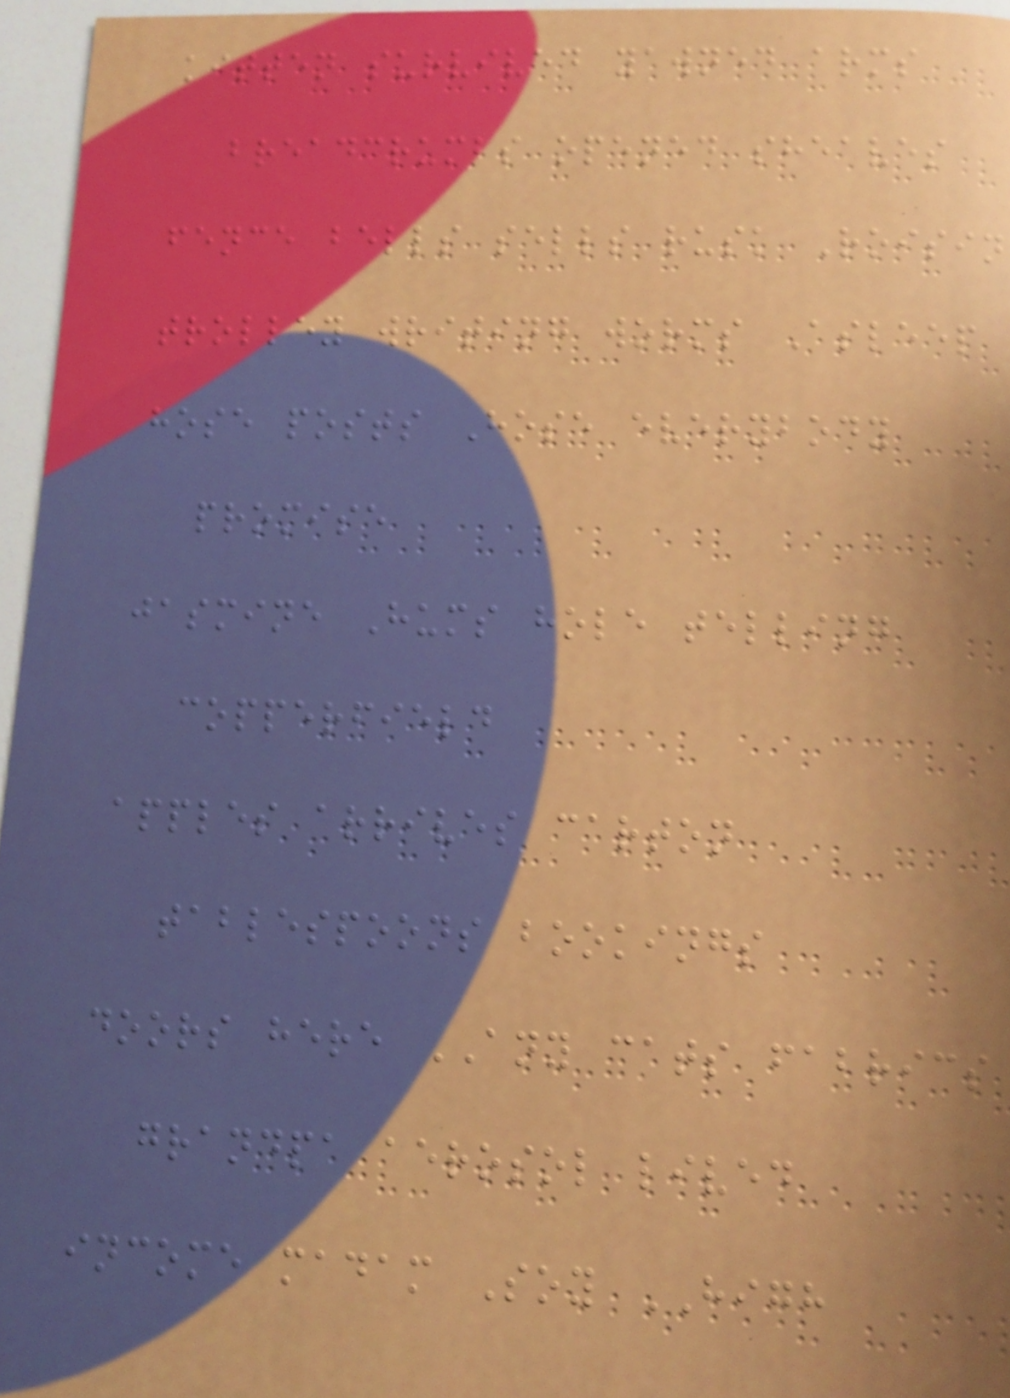kitten survived yawned arms
breadcrumbs opened sheaves
fence bells sells rusk Roisin
trolley writing worms Asleep
hose posts Hose everybody
promise
jasmine Hums hole telling
copperfield
apples arrives carton
tablespoons bookings
doors here ANY cats fabrics
grandpa aerosol lived
income madam Soy HIGH
